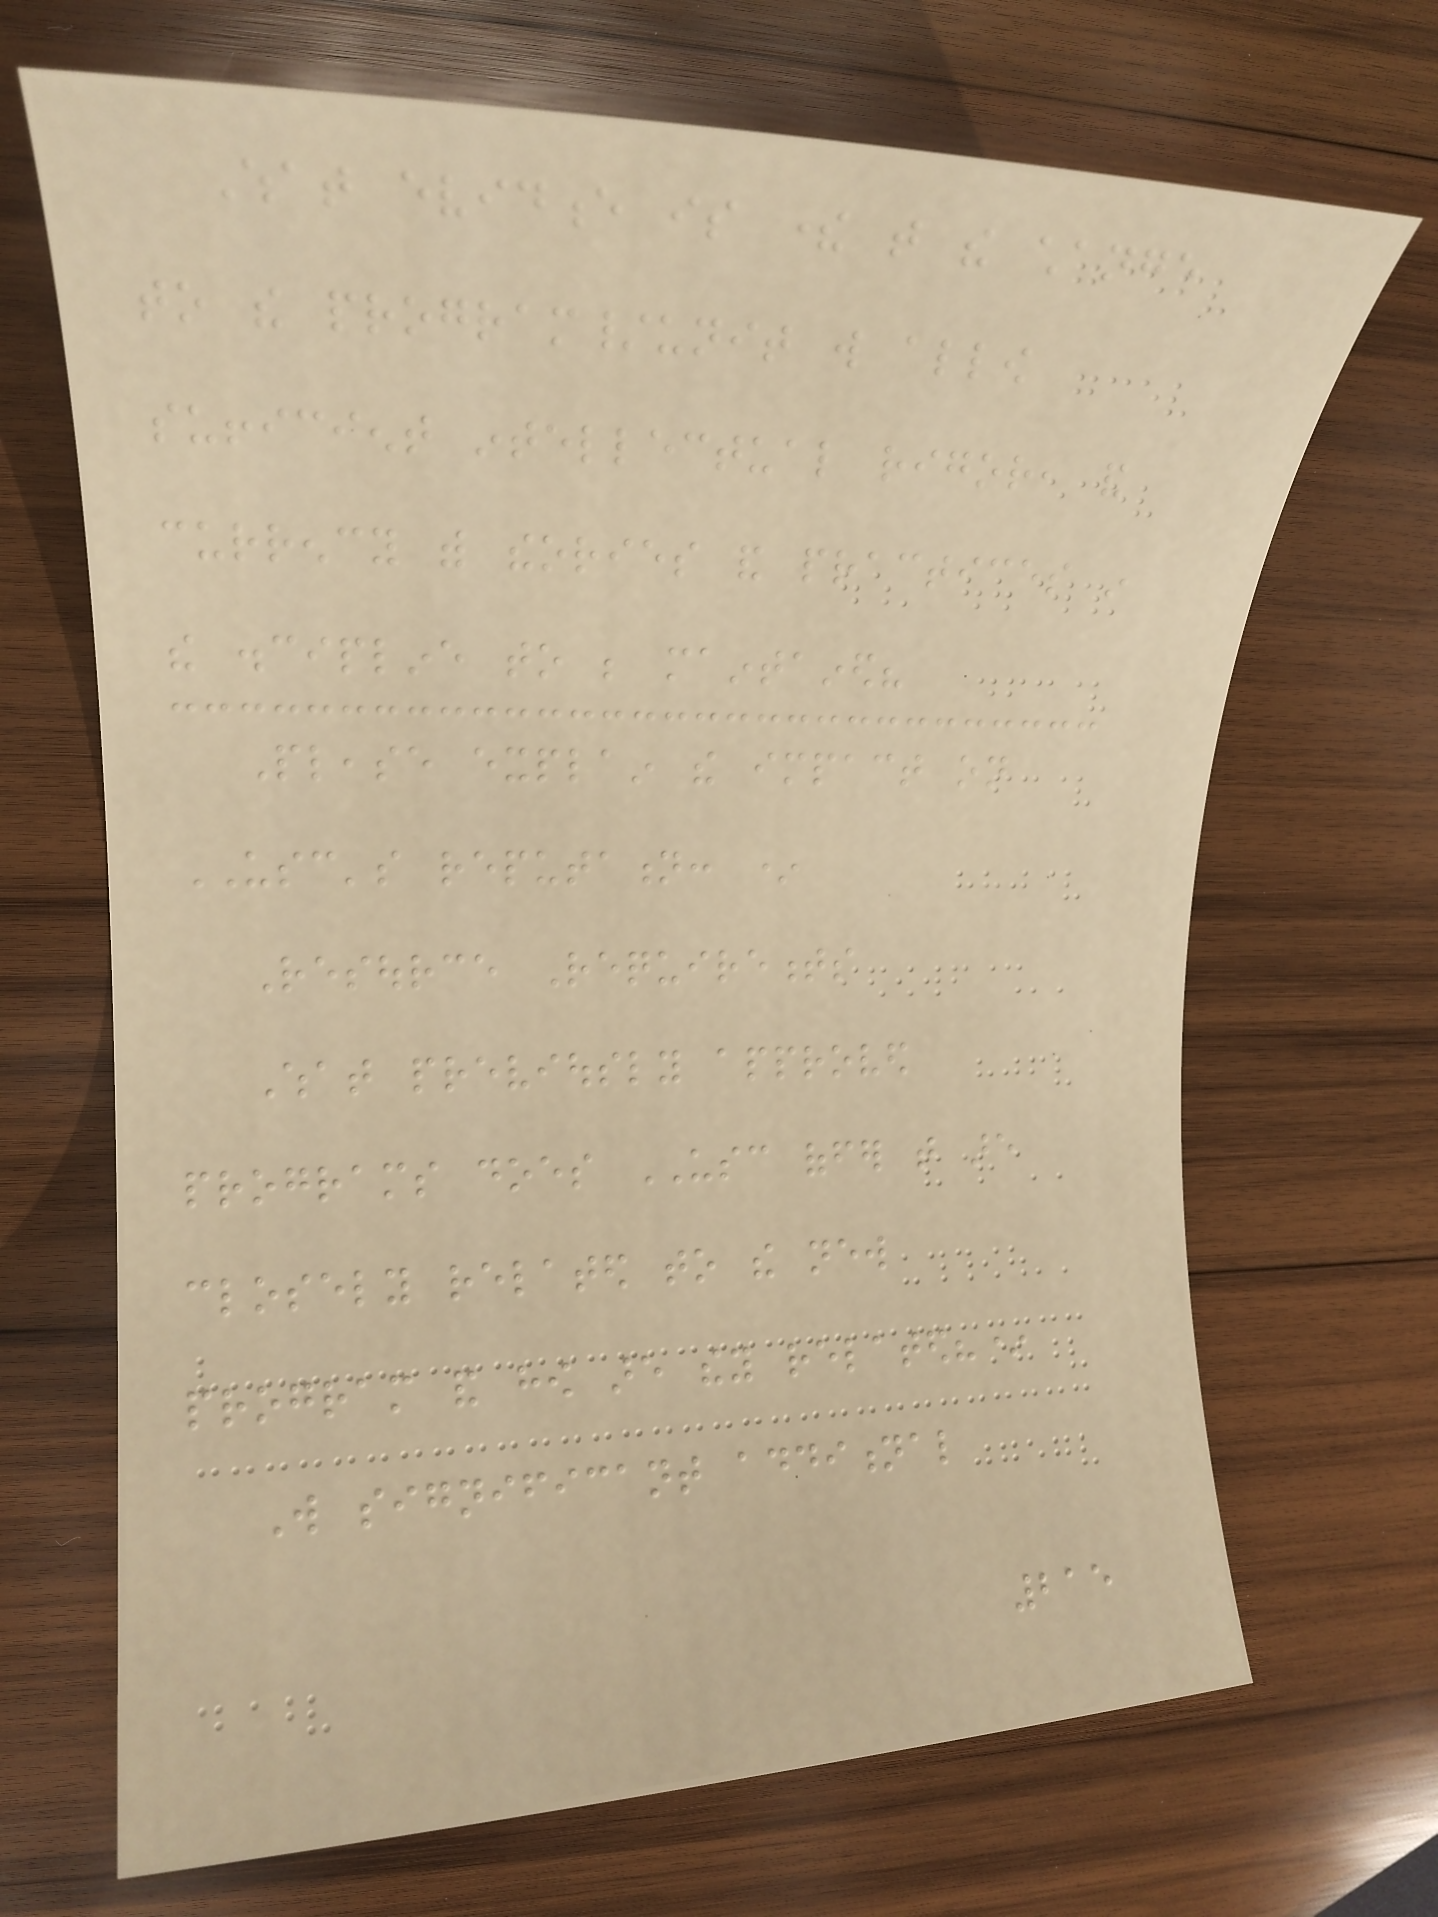What evidence is there that the change
to the program/unit will allow
sufficient intellectual rigor, and
currency with theories and practices in
the discipline to be maintained?
Please explain the impact on
USC's reputation: *
Resource Requirements
What previously approved
programs does USC offer that are
closely related to the new
program and how are they related?*
Will significant additional
215
